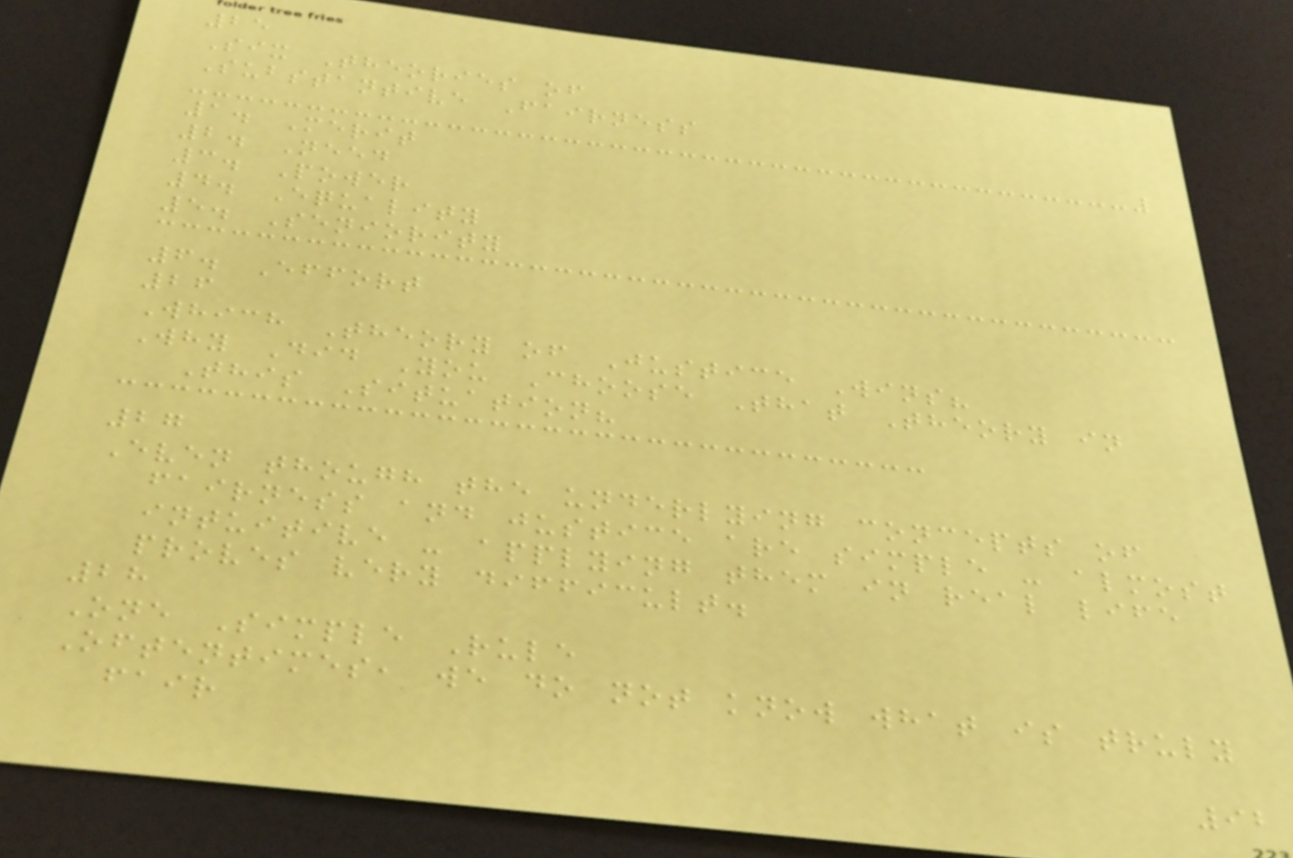25
Six Theories of
Substantive Fairness
1. Merit
2. Need
3. Power
4. Equality
5. Seniority
6. Effort
26
Which Theory of Justice Wins?
Why Did You Choose That Theory in
This Situation?
27
Even though the underlying concepts of
fairness and justice are simple - almost
intuitive - applying them in real life
proves very difficult.
28
One Simple Rule
Oftentimes, we do not know what is truly
fair
92
